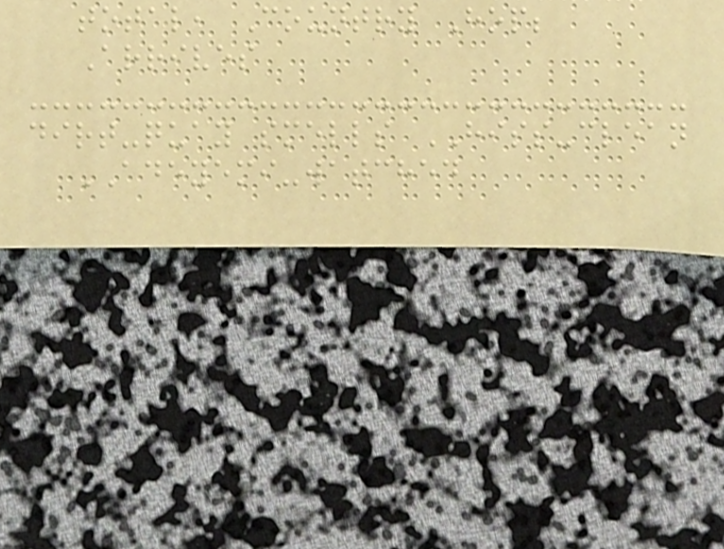total, Country Hop;
Arrives
dirt-quay smells HISS-clean
ADEYEMI-watched
